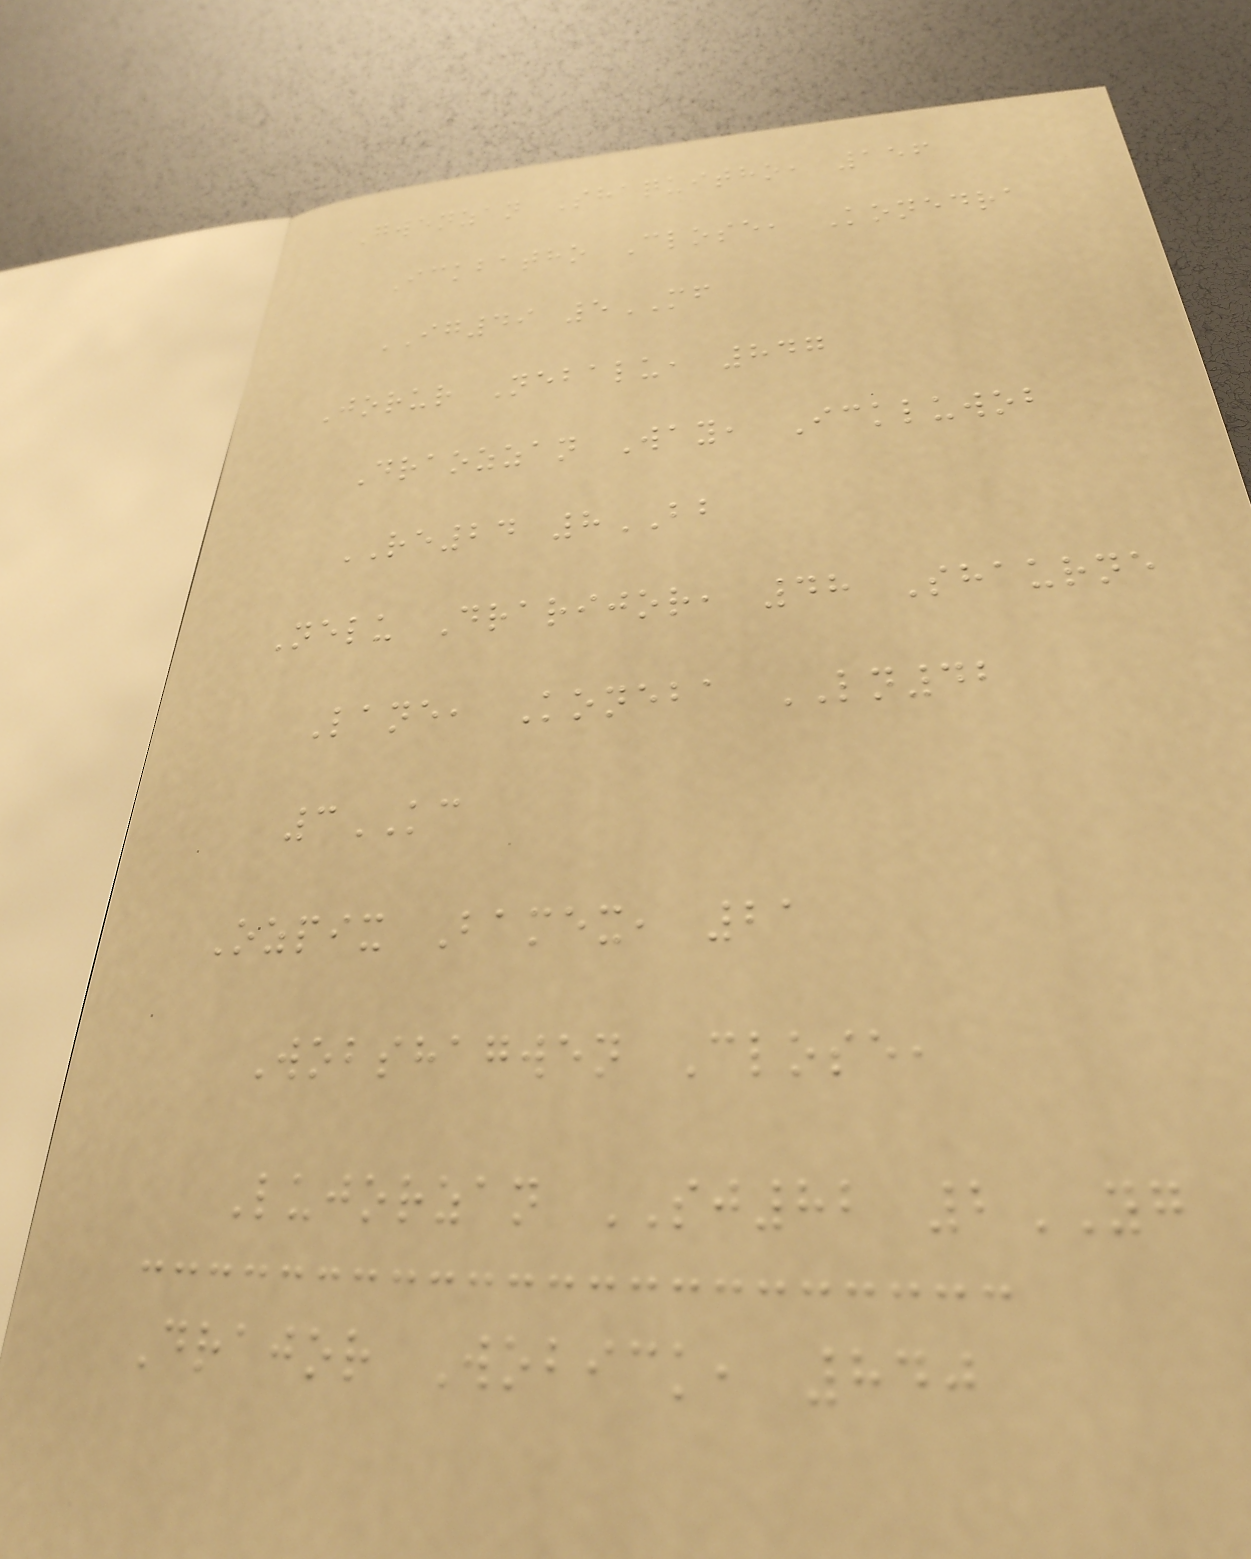Gwenzan Shaquitho, 156
Ickbatho Close, Konedra
IG49 5MF
Jorur Nebalu, 847
Draozzan Way, Ickluwob
RE24 8BB
Nelu Drarijor, 48 Shaurne
Lane, Koneba LN42
3KC
Ozpix Bamex, 21
Wobshagwen Close,
Lujorzan SJ82 2YG
Drajor Wobick, 840
